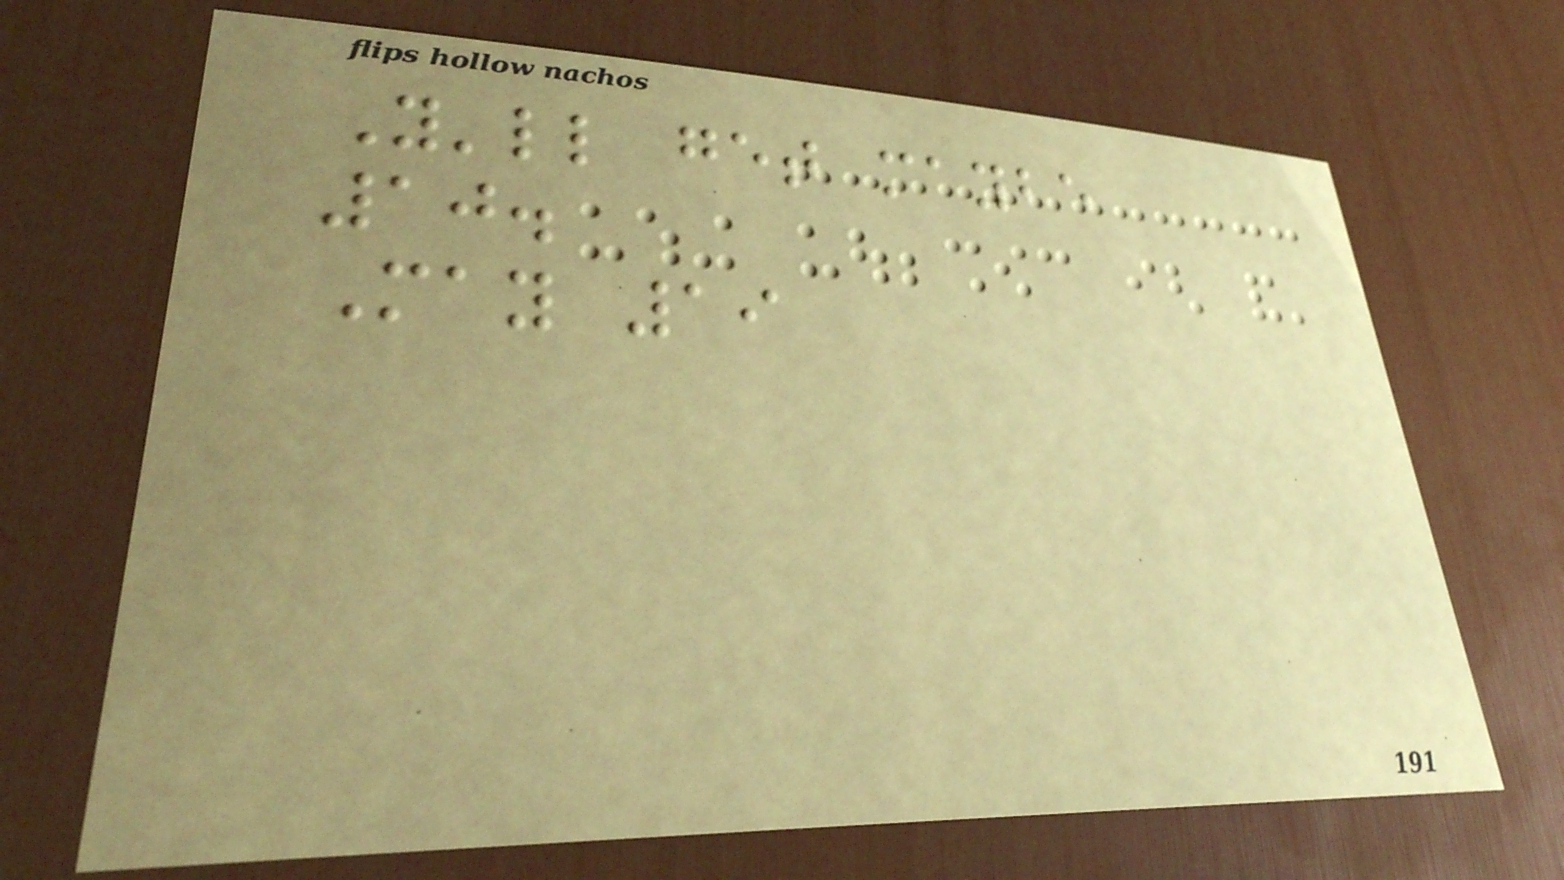You'll get maybe
10.
May 19
